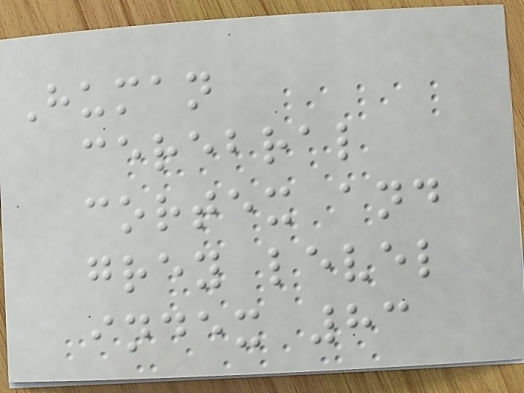Human
cerebral
cortex and
grey level
index 83
